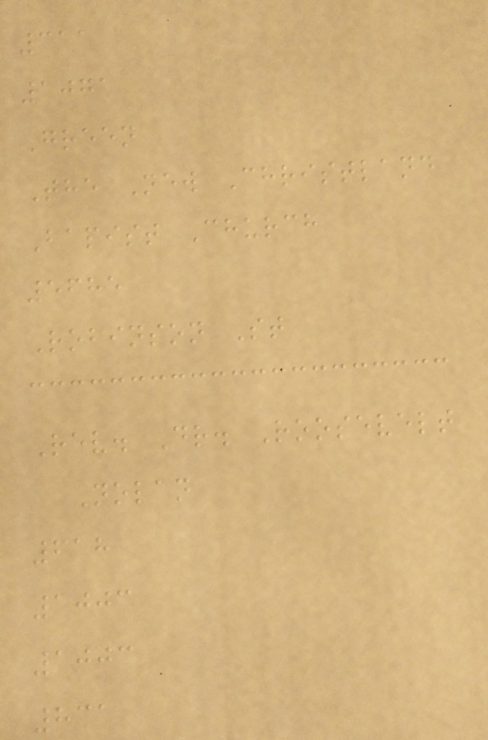311
1071
Green
The New Christland
Bapist Church
5685
Robinson St
Rev. Dr. Roosevelt
Nolan
618
1003
1003
831
